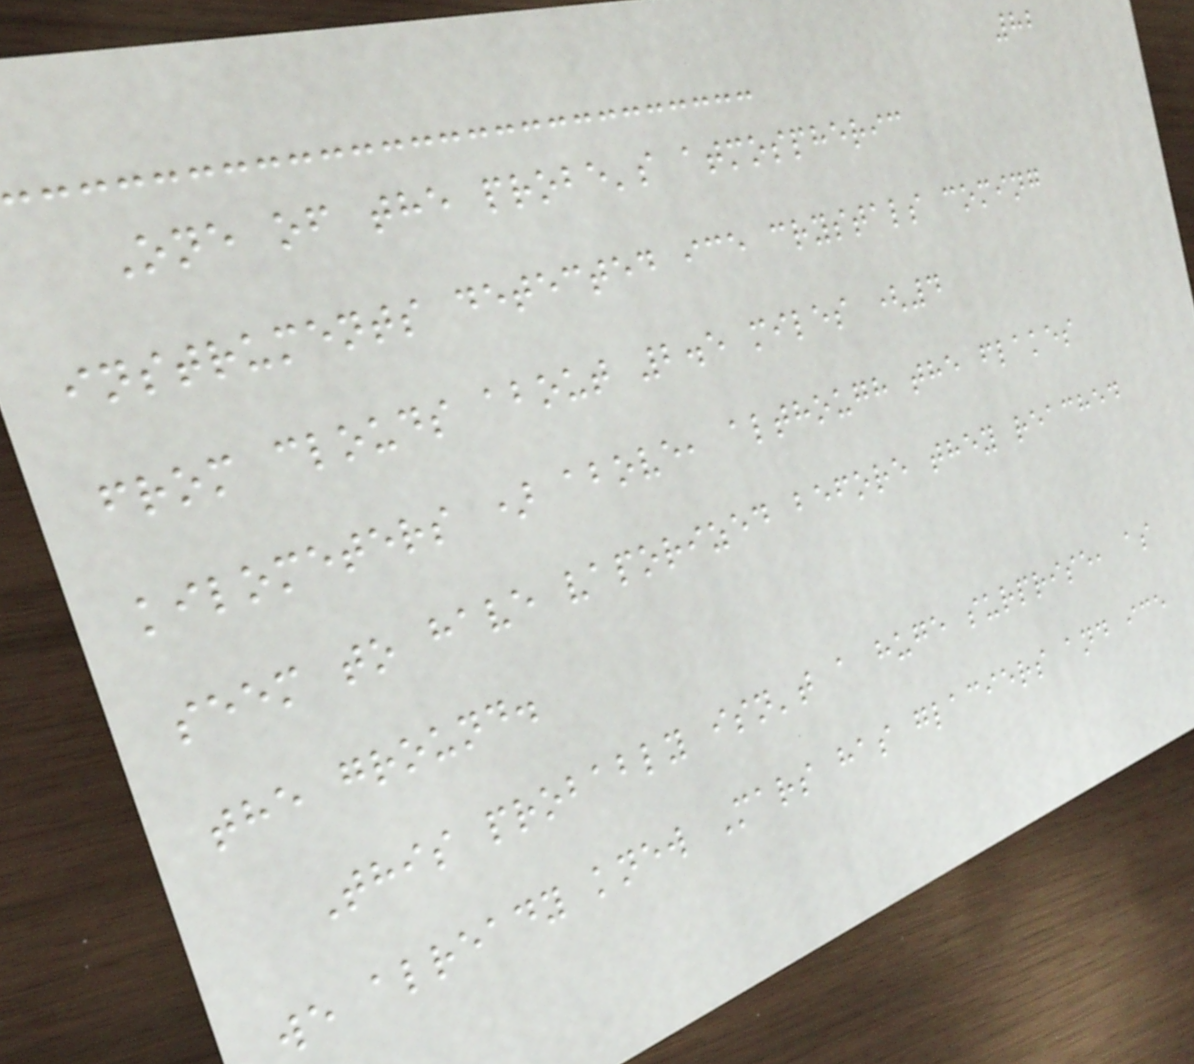82
One of the probe's atmospheric
instruments detected ice crystals coming
from clouds about 2.5 miles (4
kilometers ) above, although the flakes
seem to have vaporized before they reached
the ground.
This probably isn't a huge surprise, as
we already knew Mars has glaciers and ice
